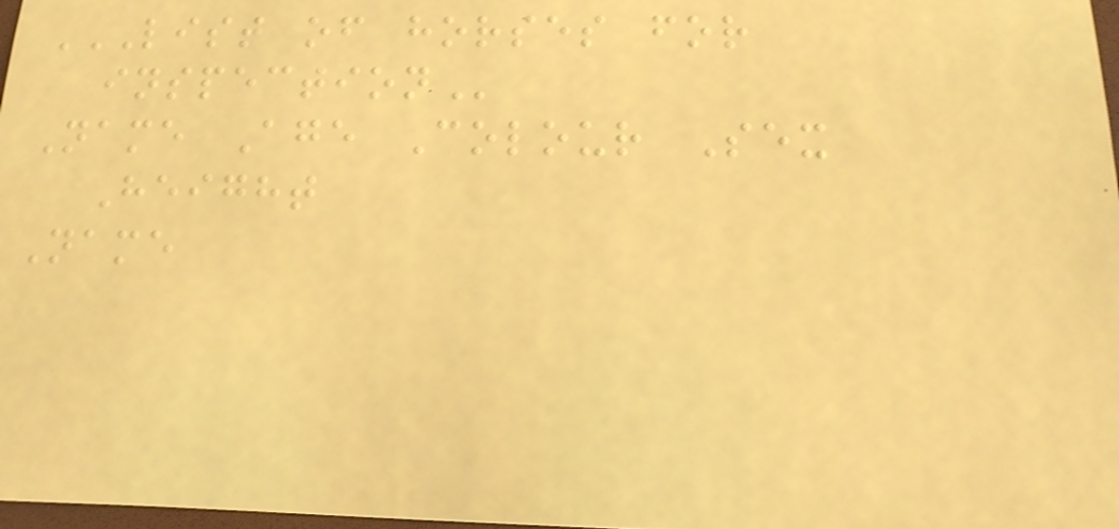LIST OF HORSES FOR
INSPECTION
Name Age Colour Sex
Height
Name
